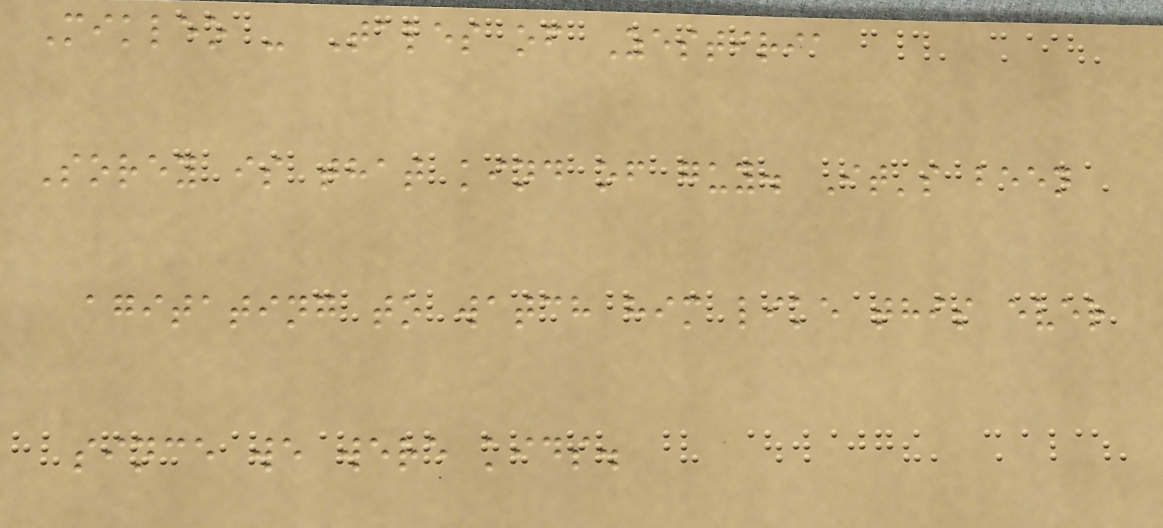Mikleo - Tales of Zestiria
Sorey is that kind of guy. It's been
agitating to watch him like this ever
since we were kids.
